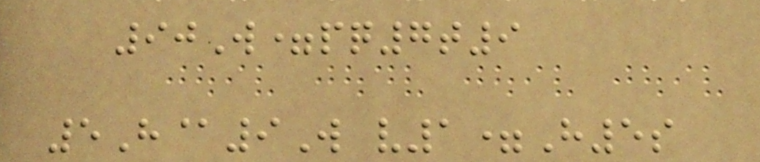90W=pq7t9
5H@9W v1=H5s
